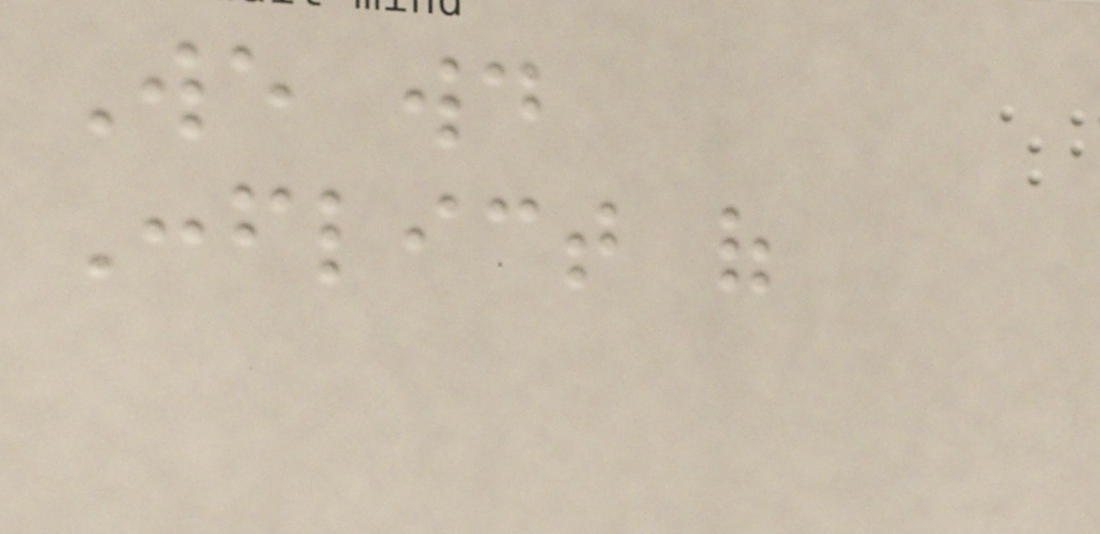We would
Conflict of
